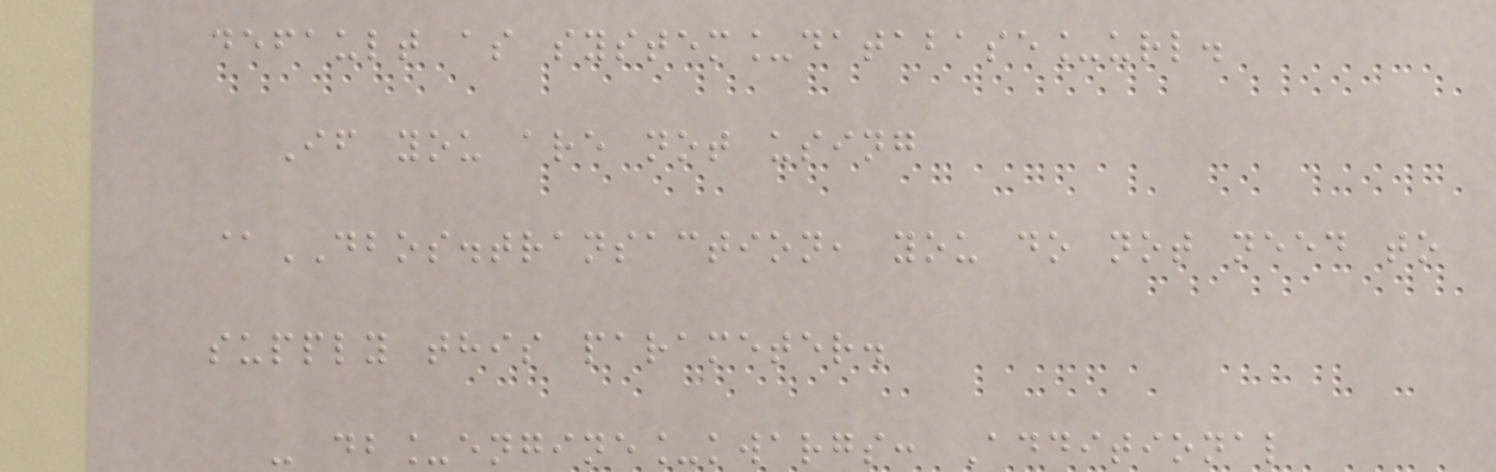default as system_database_url.
If you are not using
@DBOS.transaction, you do not need to
supply this parameter.
- db_engine_kwargs: Additional
